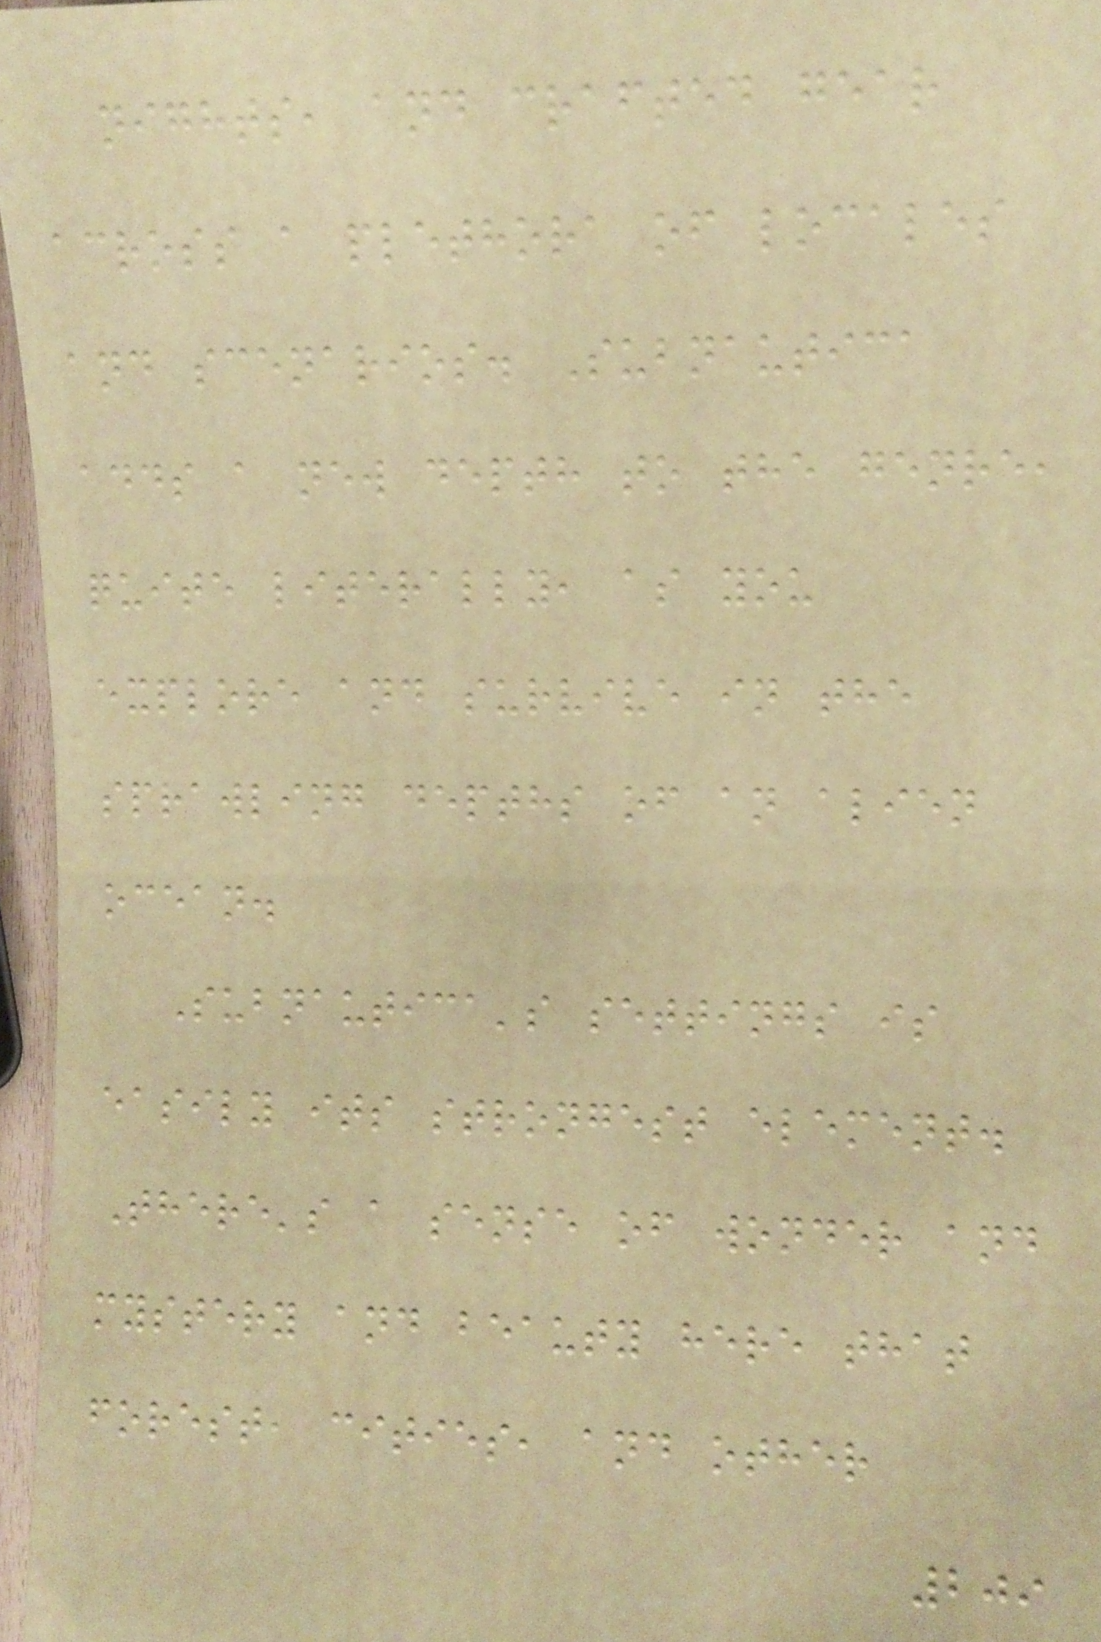nights, and crafted gear
across a plethora of locales
and scenarios. Subnautica
adds a new depth to the genre,
quite literally, as you
explore and survive in the
sprawling depths of an alien
ocean.
Subnautica's settings is
easily its strongest element.
There's a sense of wonder and
mystery and beauty here that
forest, cities, and other
209
